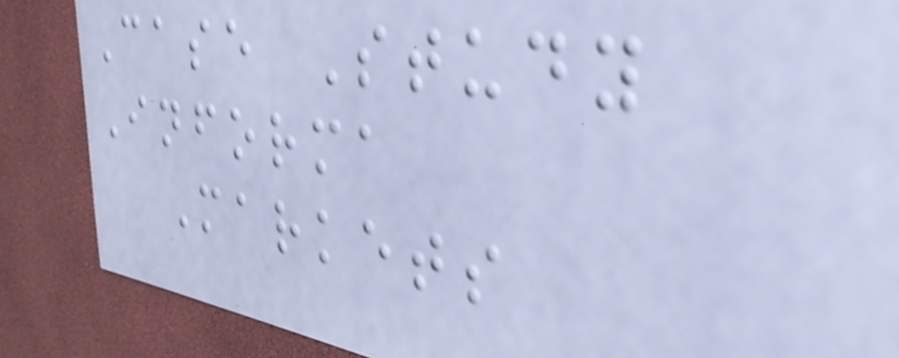Case Study
Informa
Markets
